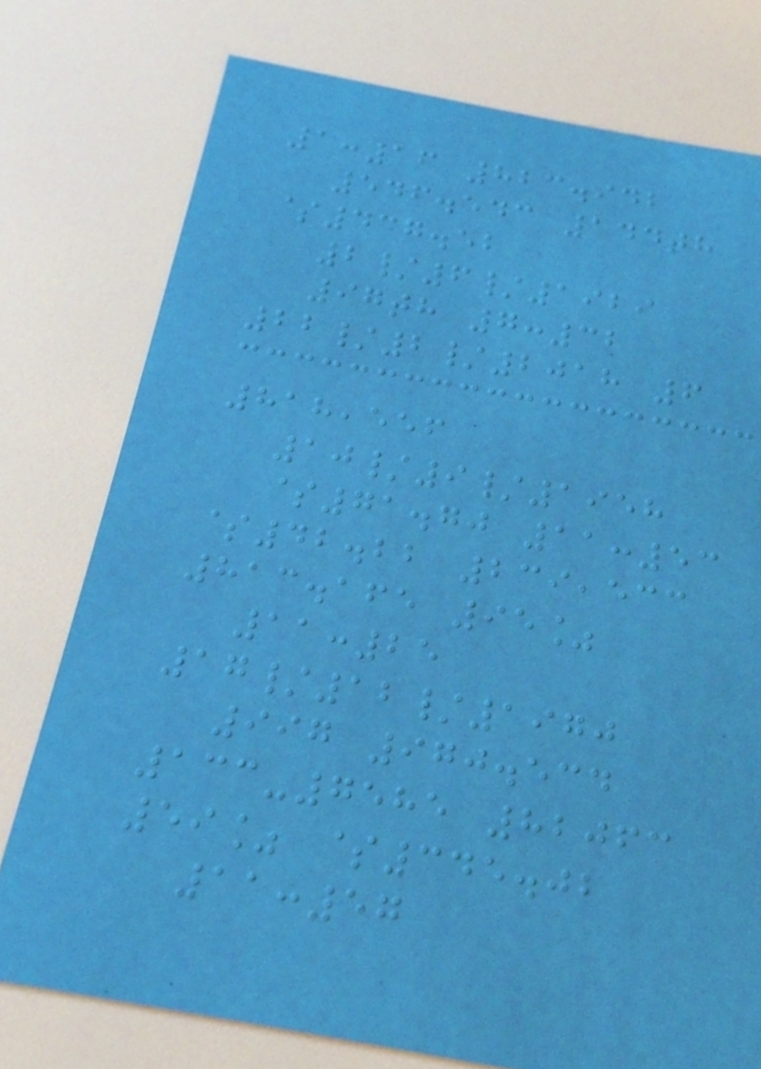1:16 823.942
546.543 144th
$437.52
2/6/1929
97th 7:32
22/2/2018 6
818,556
10/9/1958
$71.70 11:53
$42.22 239,533
813.165 95%
11:25
17/12/1970
997 970.534
133-7585 82063
59% $345.02
11:57
